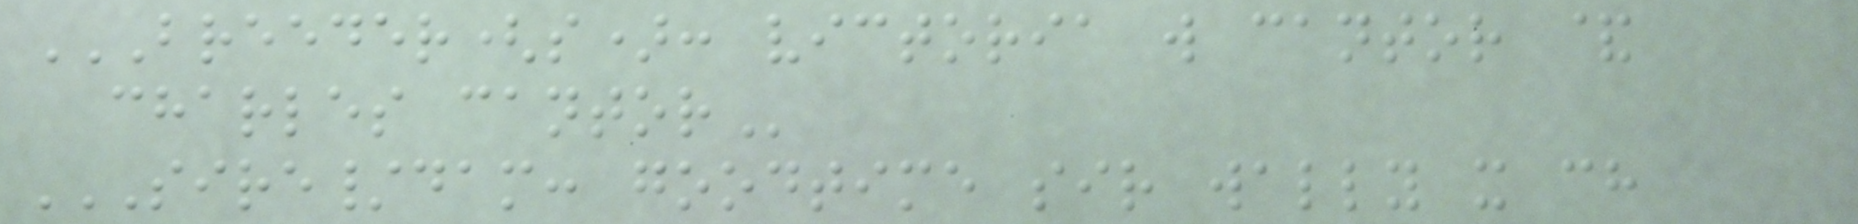BREEDER(S): VICTORIA W CANTOR &
CHARLES CANTOR
SIRE/DAM: GOODTIME SIR WALLY X CH
